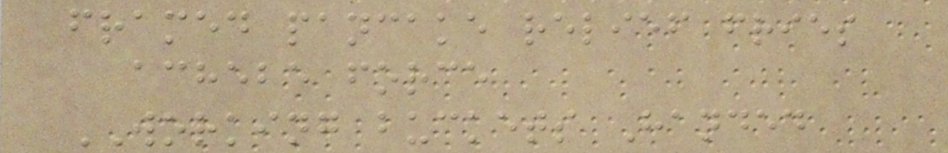framed pancake relief fries
achebe force
WORKING buckets Handed
